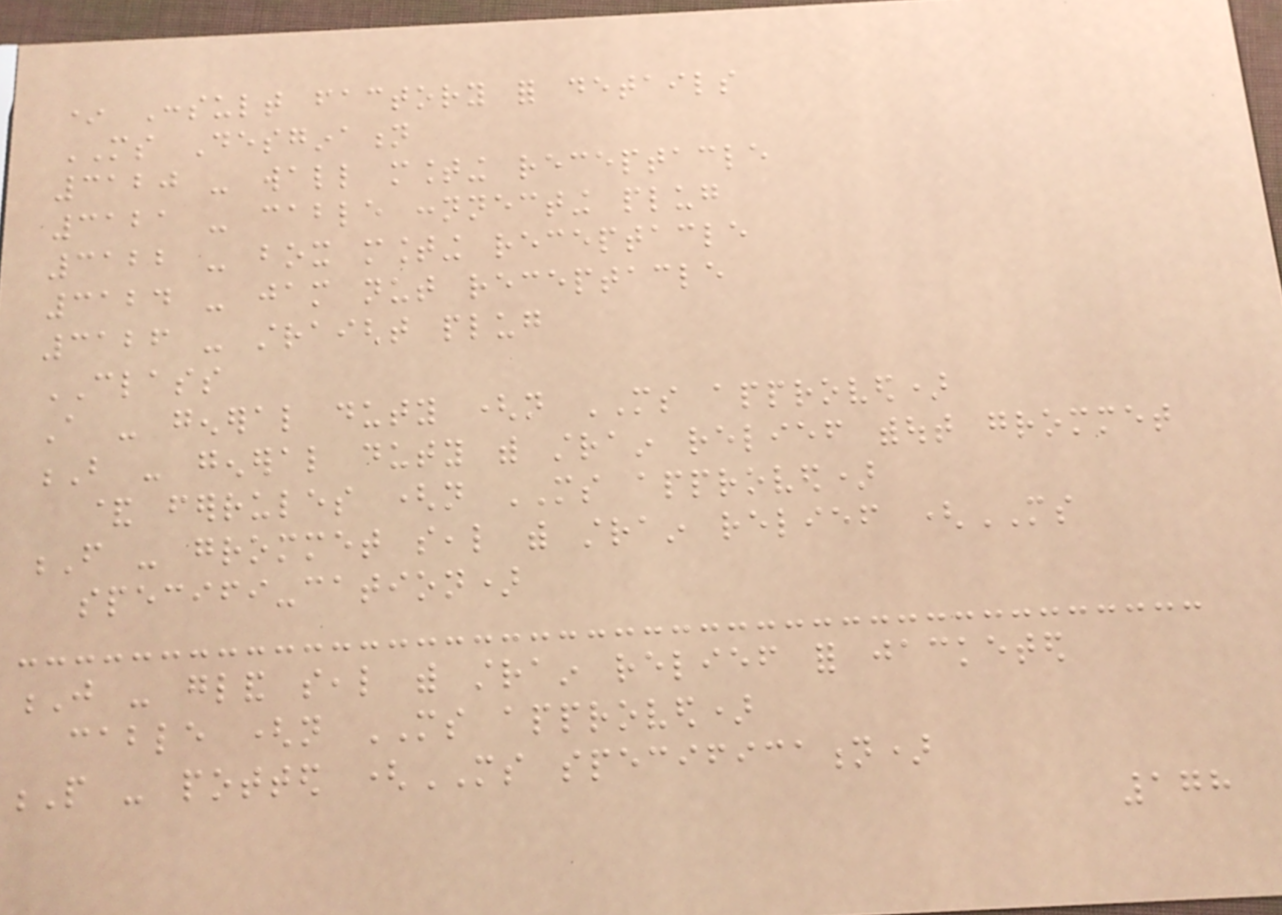* Consult factory for details
MS Desgination
3120 - wall mounting receptacle
3121 - cable connnecting plug
3122 - box mounting receptacle
3124 - jam nut receptacle
3126 - straight plug
CLASS
A - general duty (not MS approved)
B - general duty with strain relief without grommet
& ferrules (not MS approved)
F - grommet seal with strain relief (MS
specifi-cation)
J - gland seal with strain relief for jacketed
cable (not MS approved)
P - potted (MS specification)
178
